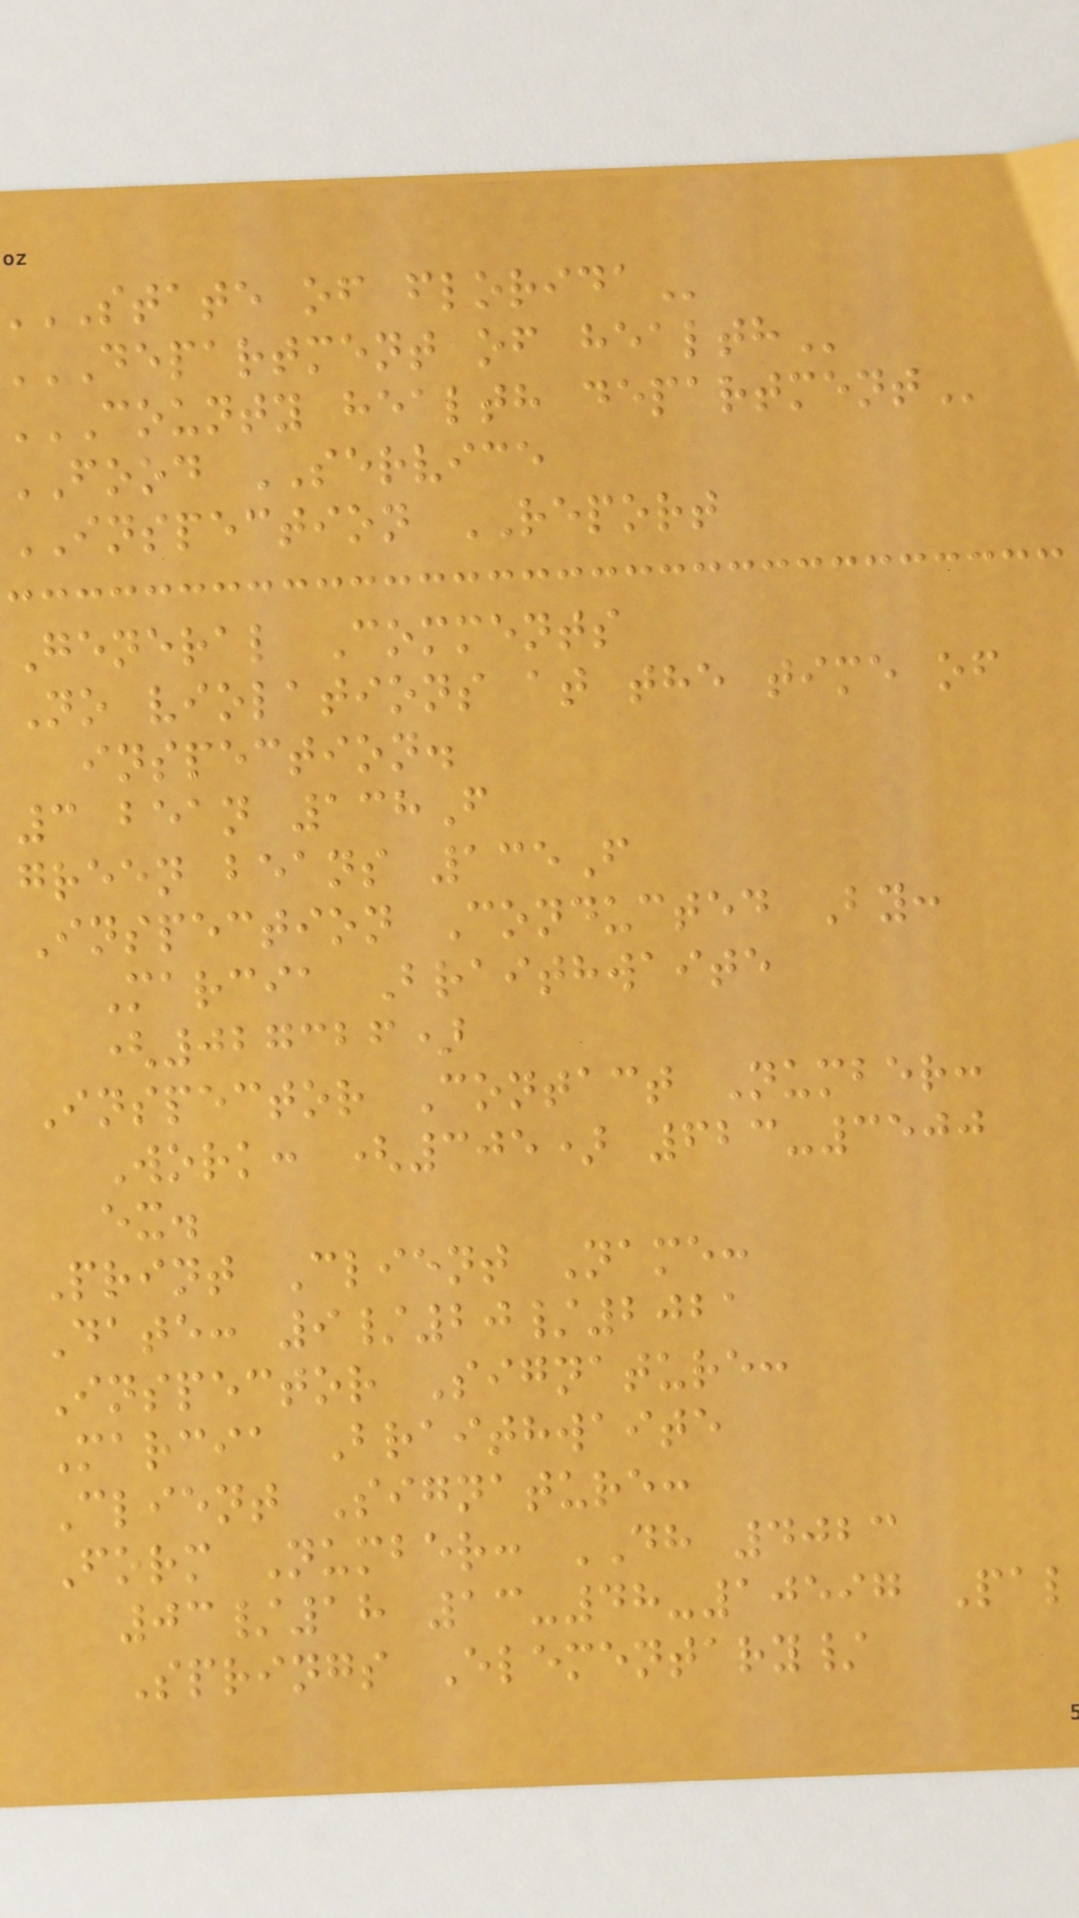STATE of
DEPARTMENT of
COUNTY health
FOOD SERVICE
INSPECTION REPORT
General Comments
No violations at the time of
inspection.
3 bean 138F
green beans 135F
Inspection Conducted By:
Marcia Braithwaite
(027326)
Inspector Contact Number:
Work: (305) 623-3500
ex.
Print Client Name:
Date: 9/20/2021
Inspector Signature:
Marcia Braithwaite
Client Signature:
Form Number: DH 4023
03/18 13-48-10597 Pal
Springs Elementary/
